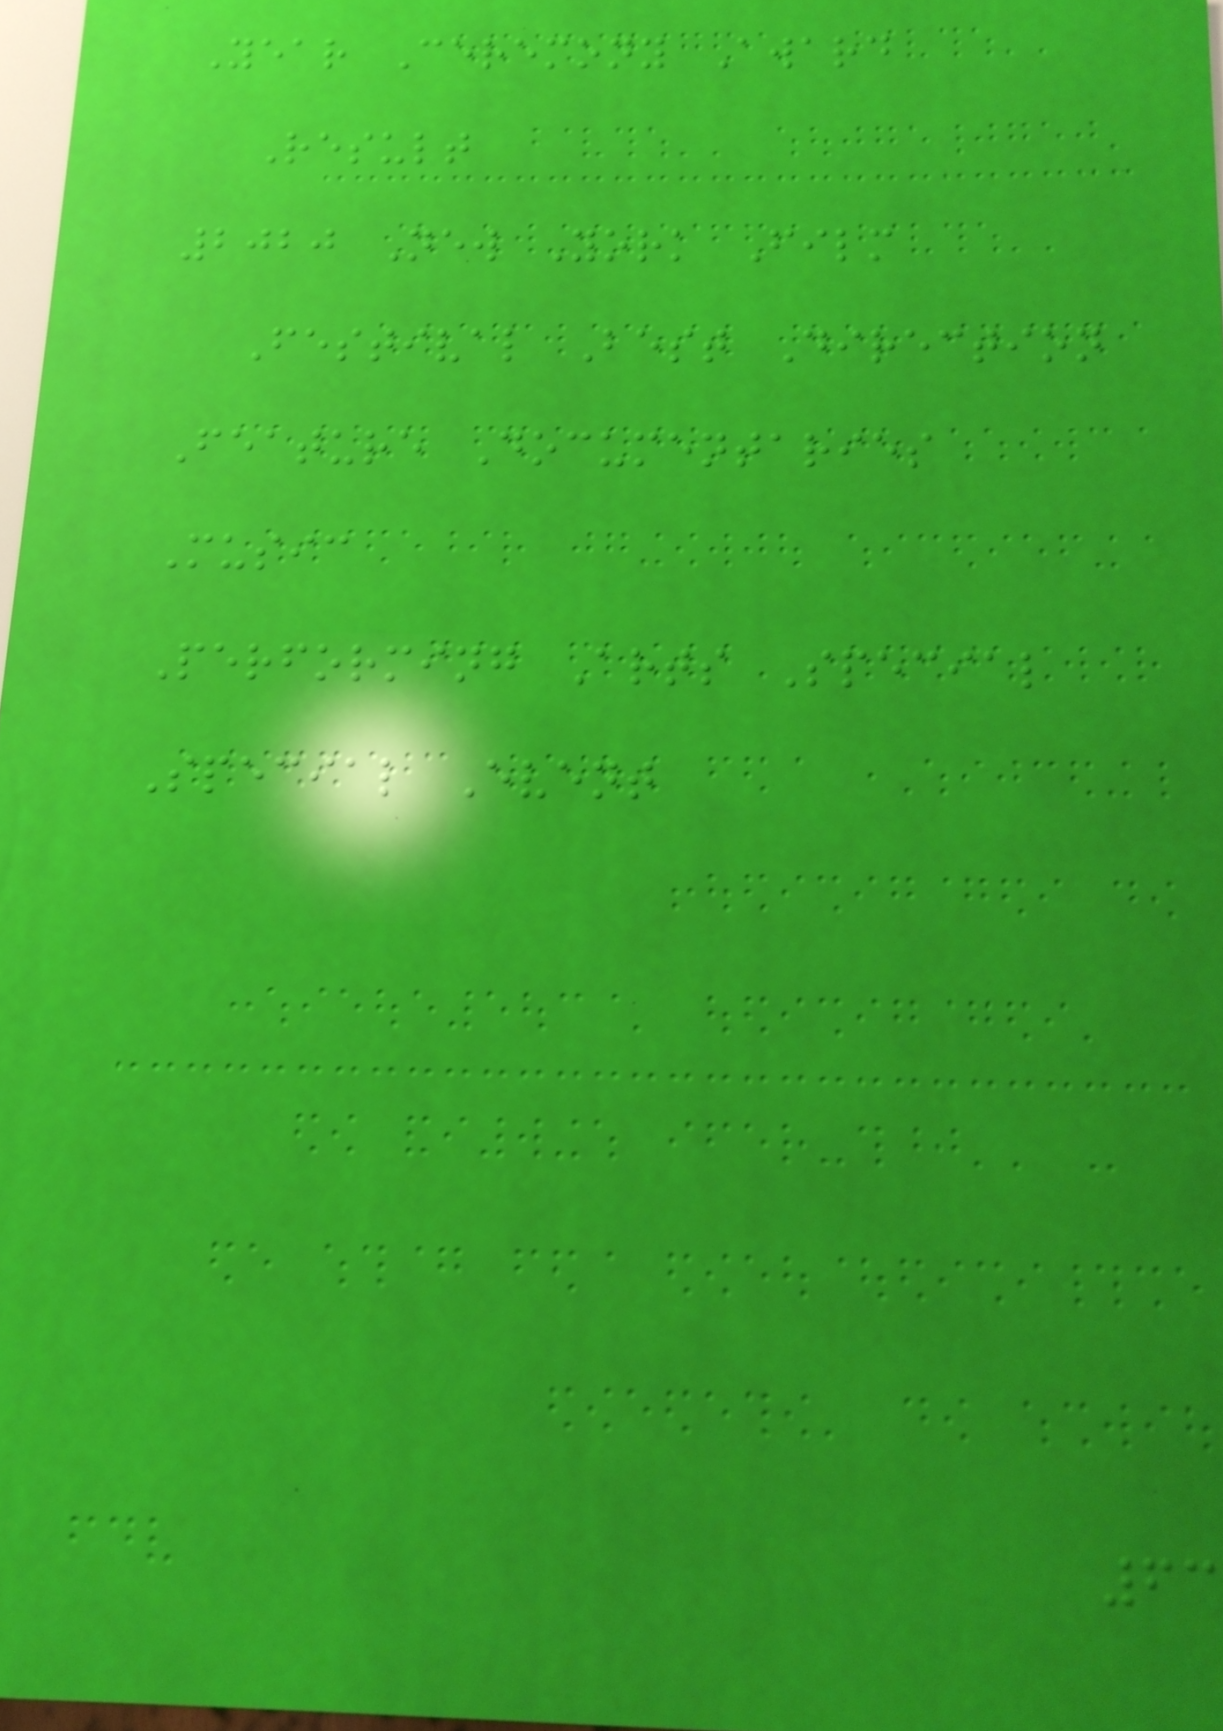Year Ceremony Award
Result
2020 New York Film
Festival Best Direction
Feature Documentaries
Music
Performing Arts Special
Special Event
63
